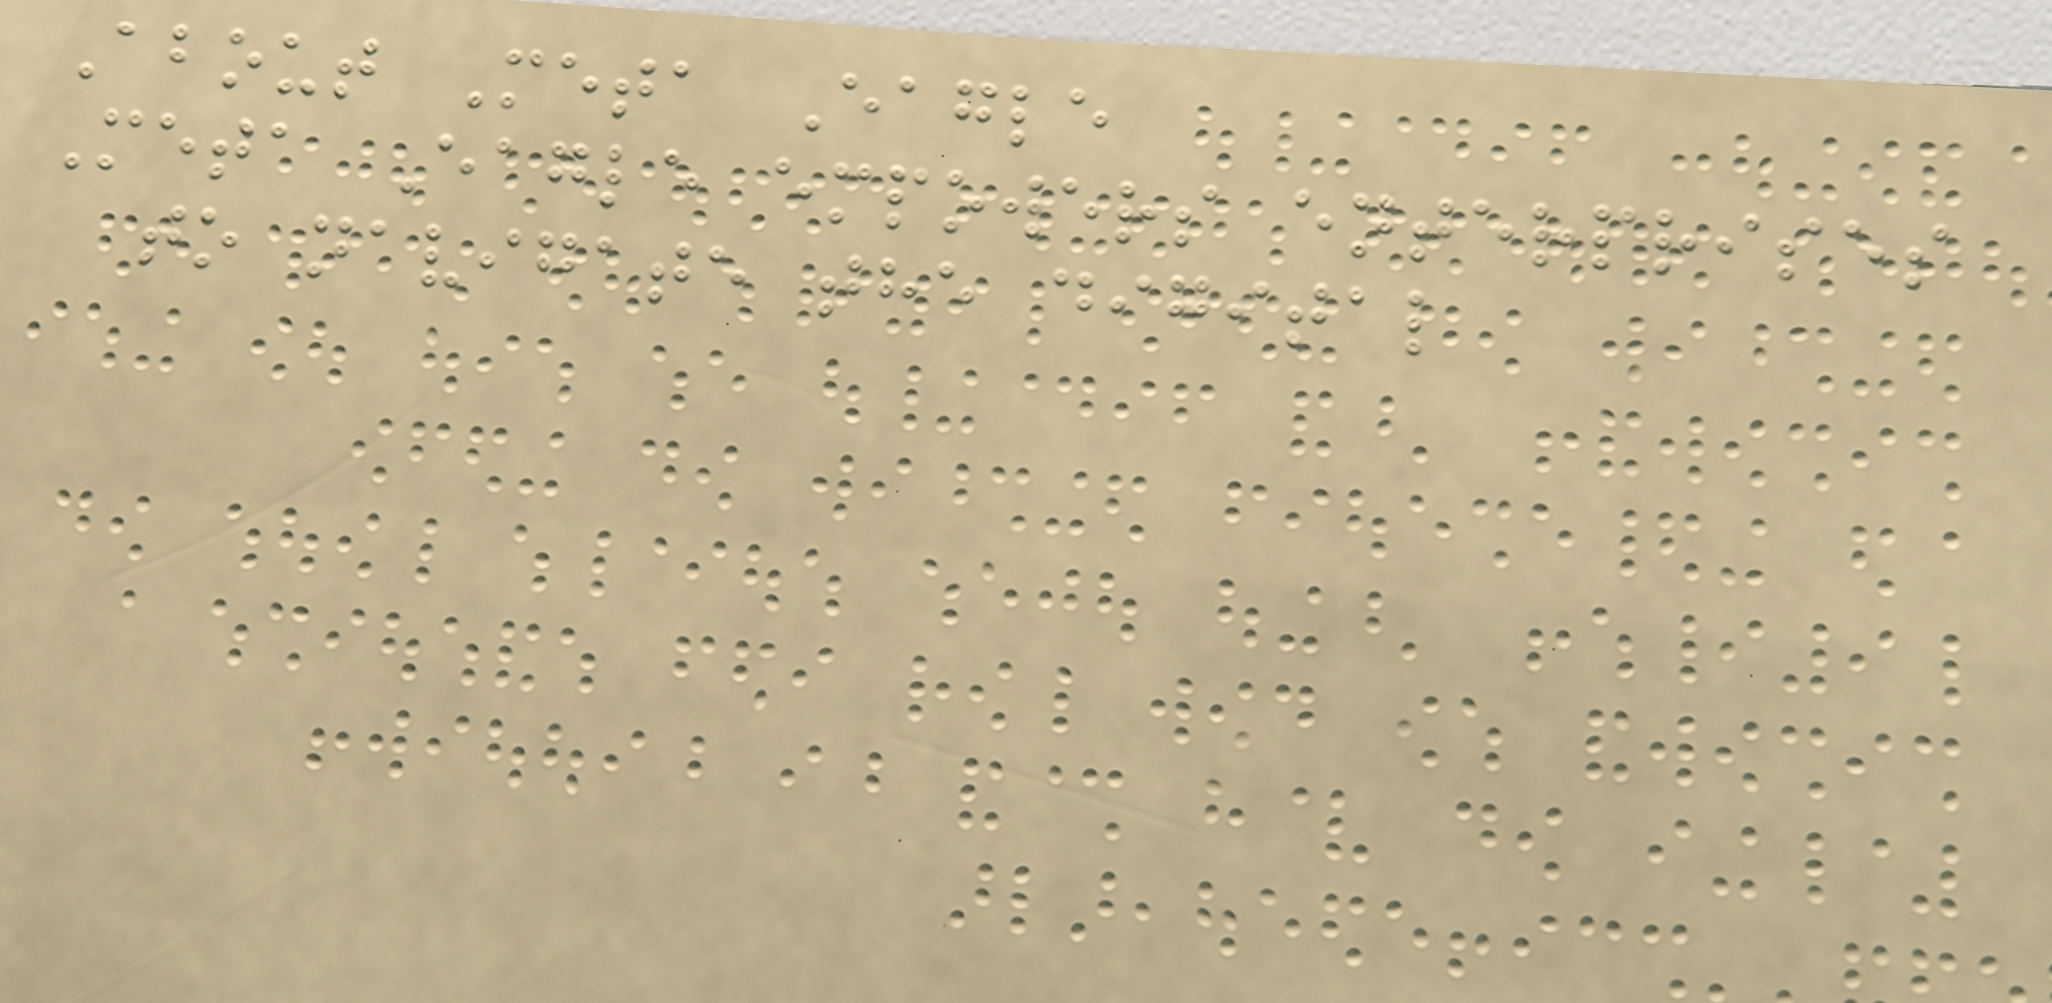About Meta Eagle
Meta Eagle empowers enterprises
to navigate the digital
